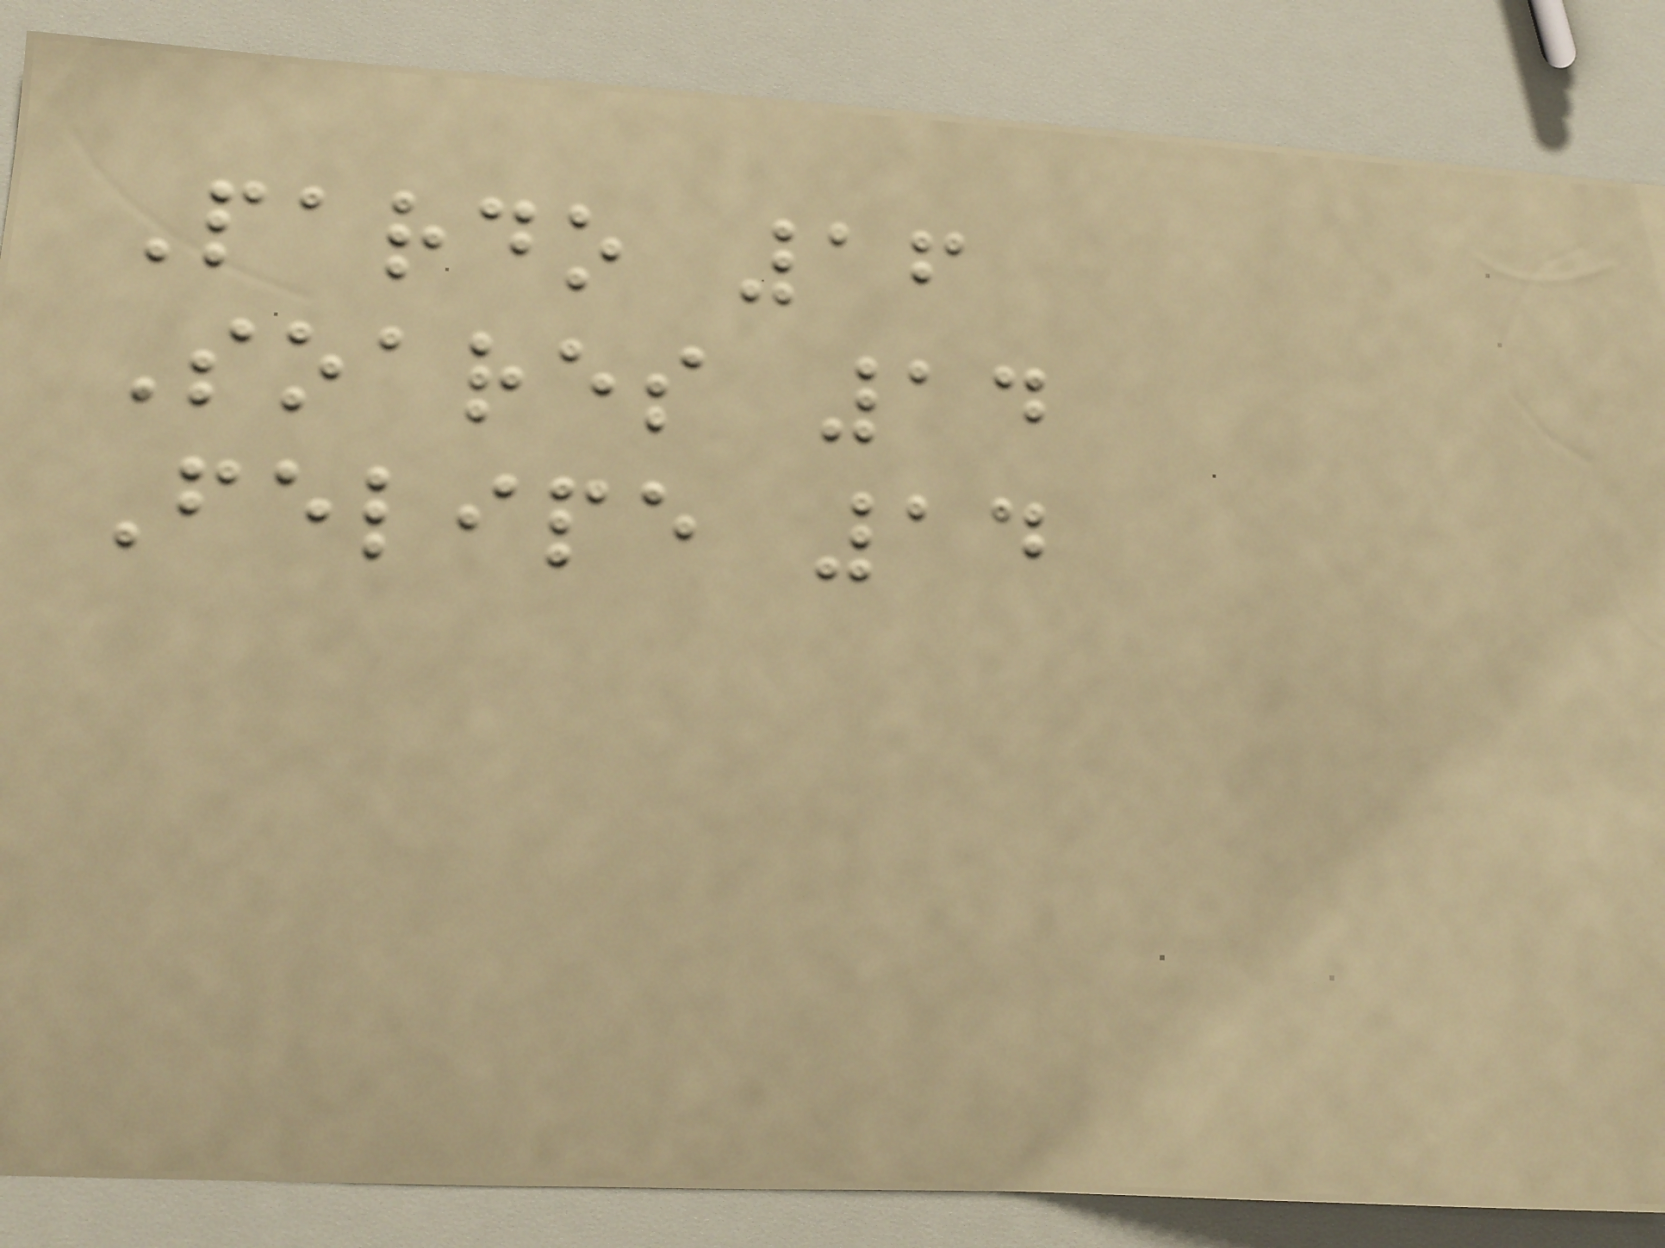Pardo 16
Soares 14
Felipe 14
